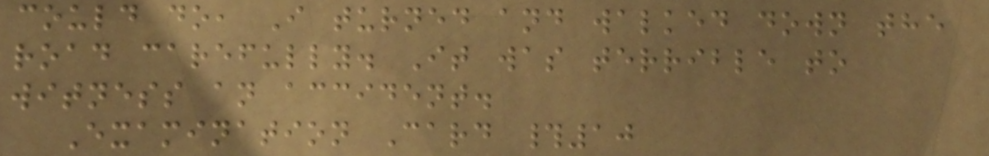could do, I turned and walked down the
road carefully. It was terrible to
witness an accident.
Examination Card #10
